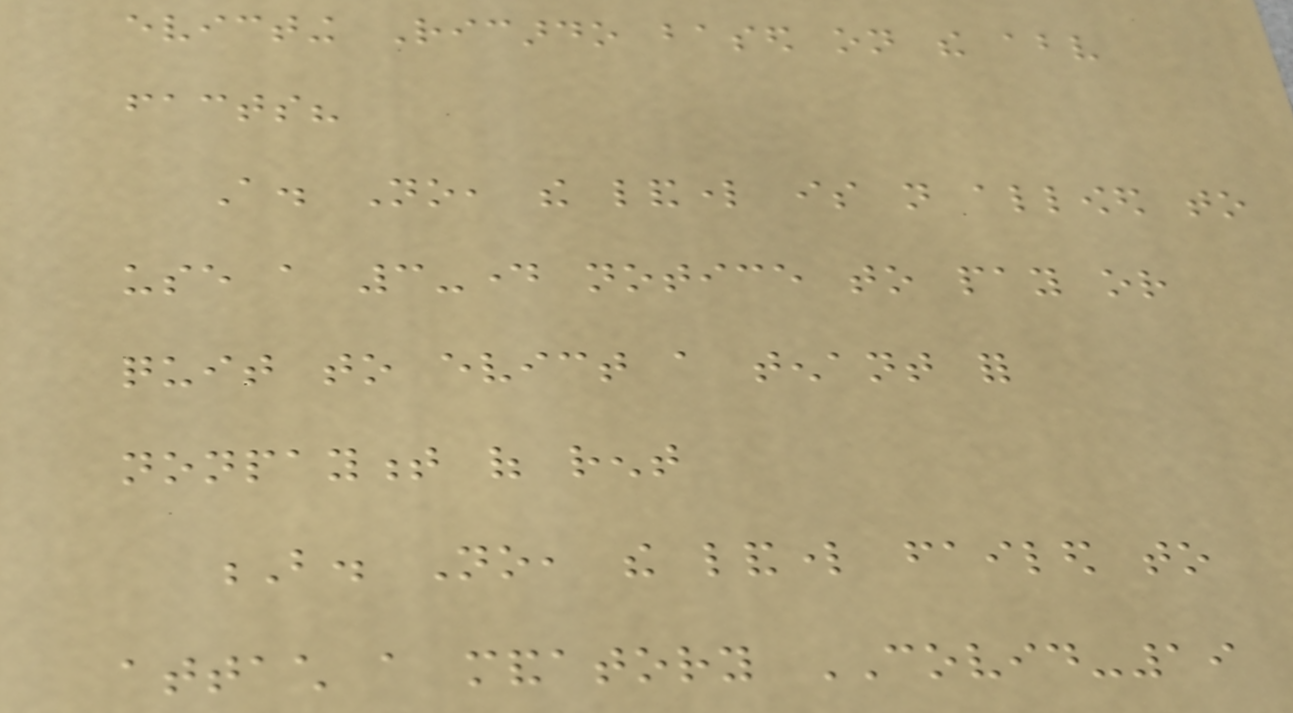evicting Ricardo based on the above
facts?
A. No, the landlord is not allowed to
use a 3-day notice to pay or
quit to evict a tenant for
nonpayment of rent
B. No, the landlord failed to
attach a mandatory COVID-19
